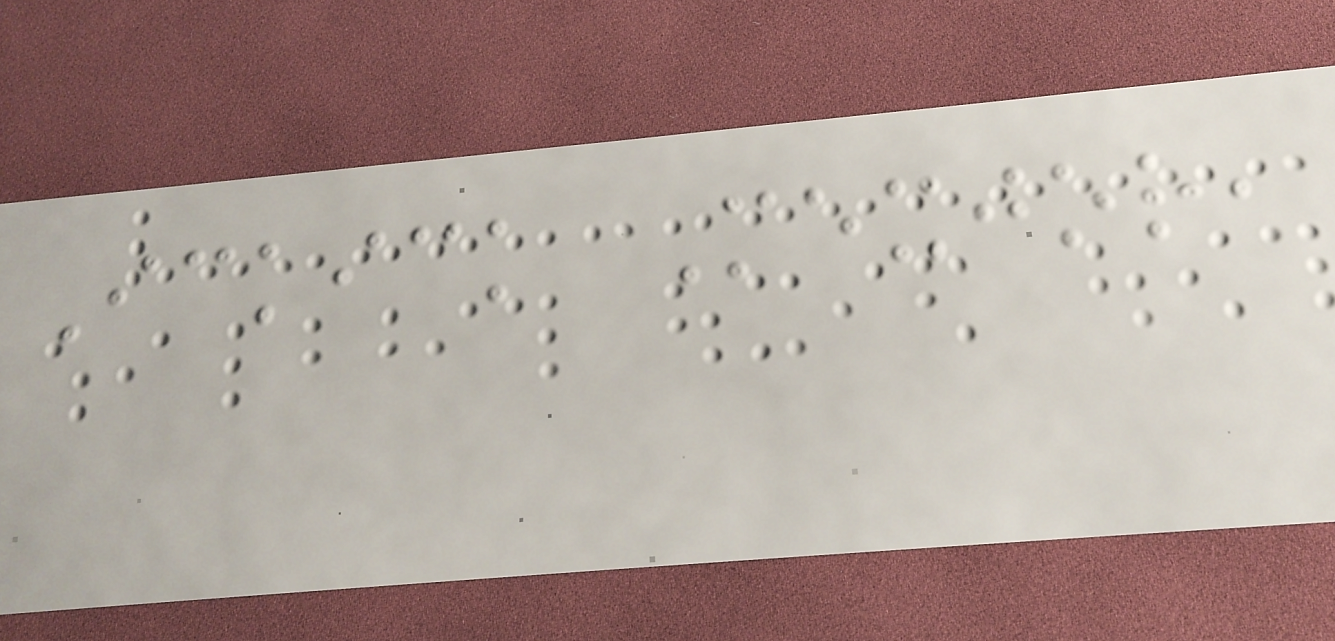Ickick Mexjor,
